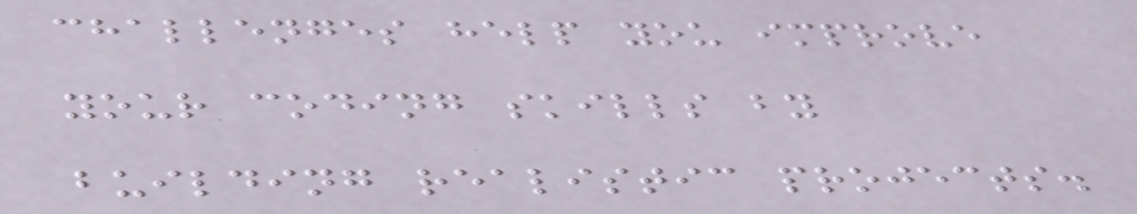challenges help you improve
your coding skills by
building realistic projects.
